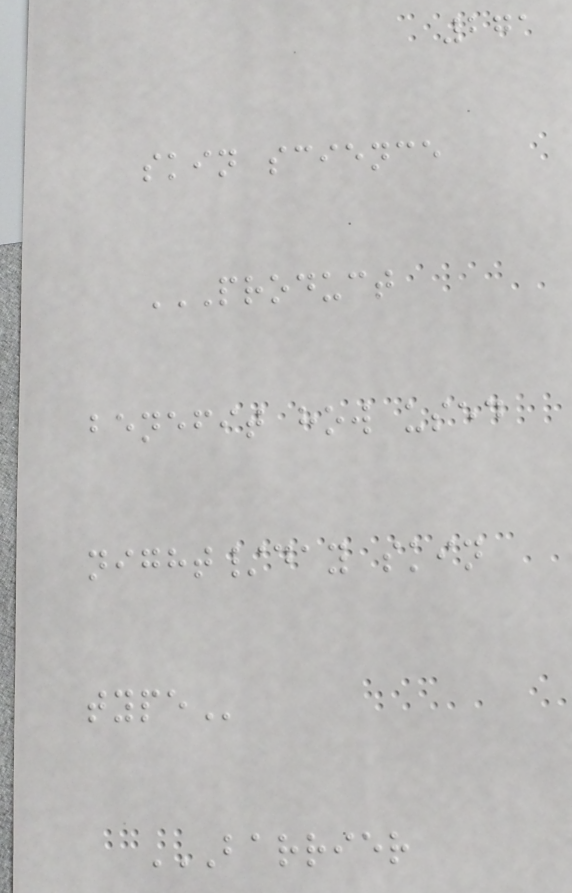271
skin science
PRODUCT
BENEFIT HOW USED
NIGHT/DAY SKIN
TYPE
BARRIER
